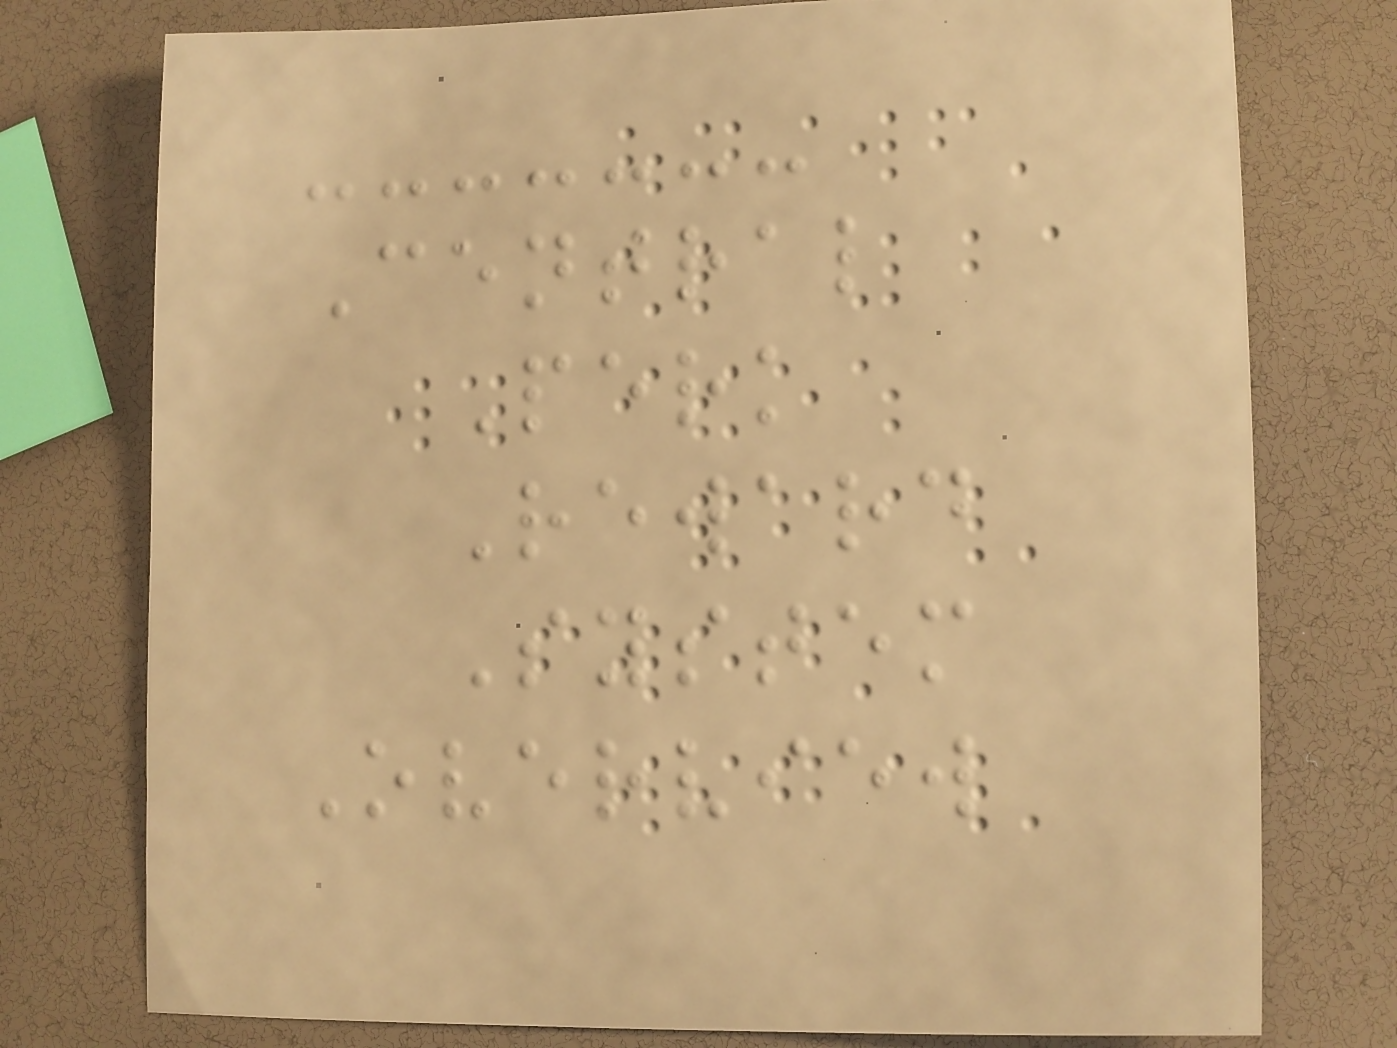Central
Perk
Reward
System
Overview
